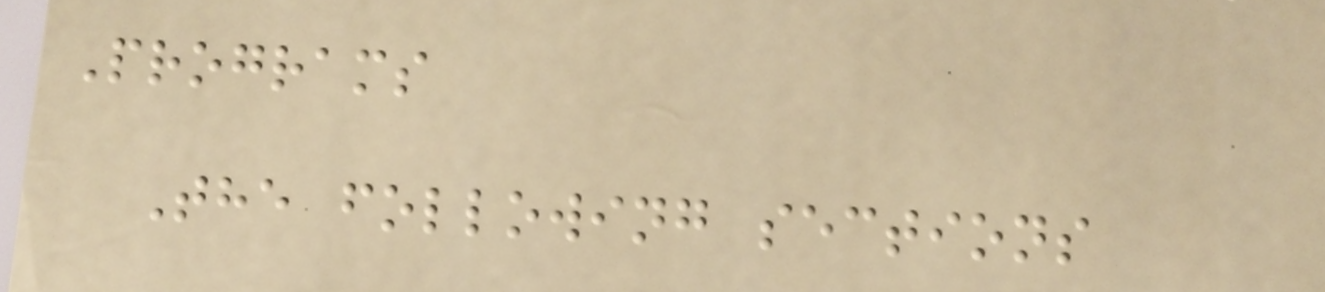Programs
The following sections
